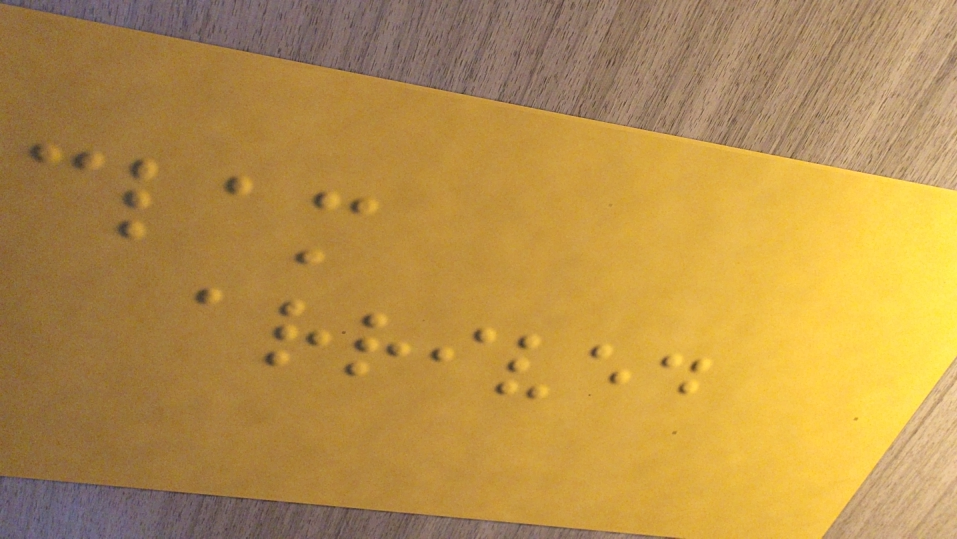clam
arrived
